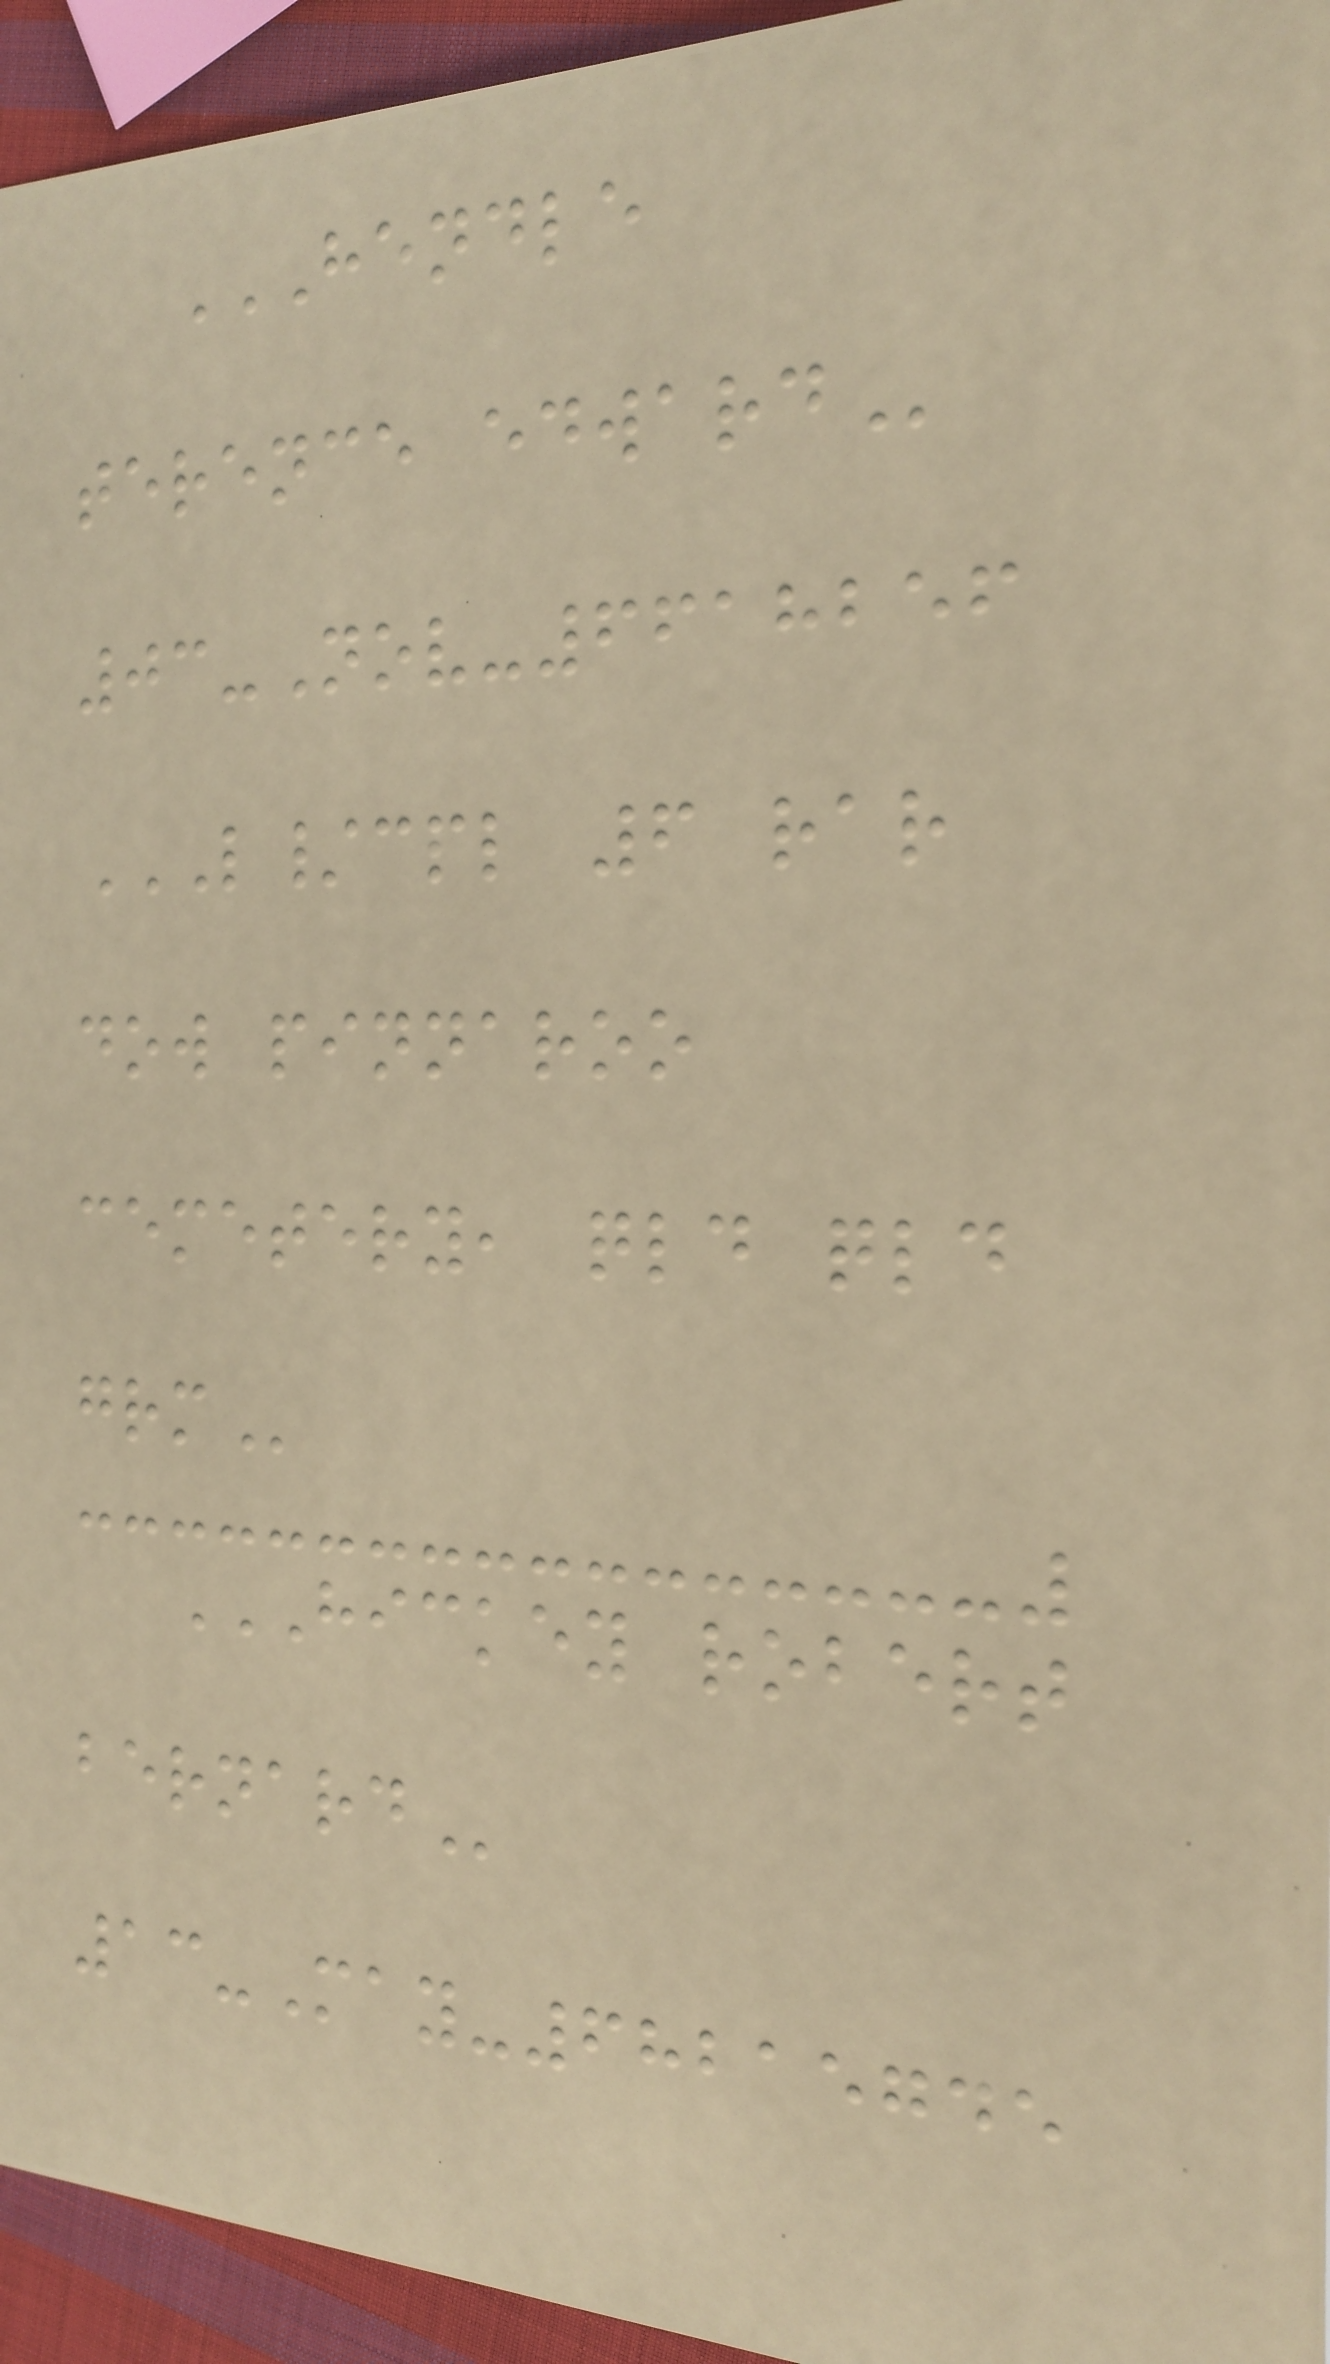HENDLE
TERENCE EDWARD
03-Nov-6618256
L/CPL 6 RAR
DOW PINNAROO
CEMETERY, QLD QLD
GRM
HICKEY ROBERT
BERNARD
13-May-68215745
